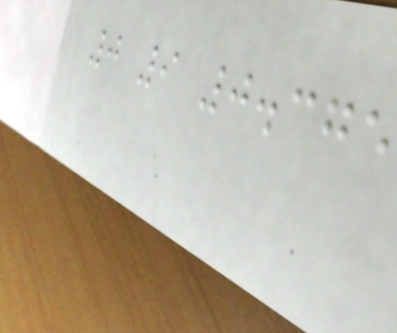0 9 0.375
